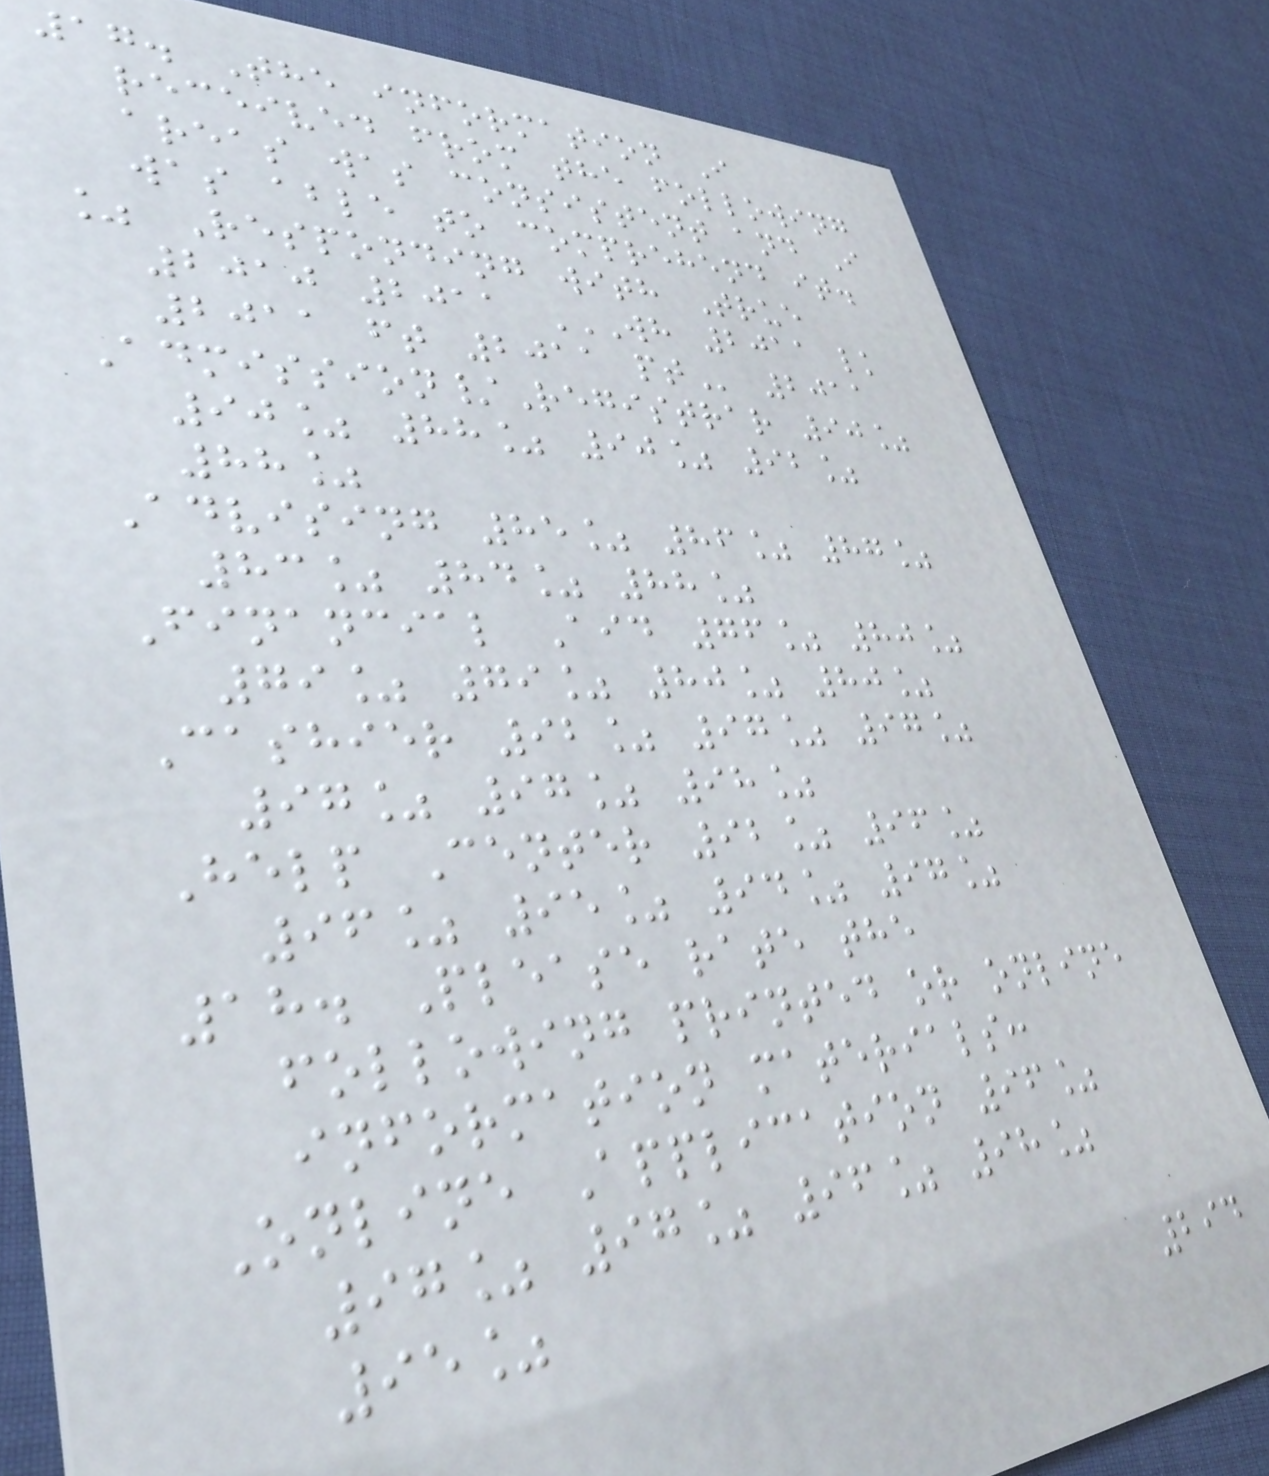17. The information I
received from the following
areas was consistent and I
was able to comprehend it.
% Responding with True
2010 2011 WH 2011 LK
2011 FT 2011 PT 2011
Admission/Registrar 90%
90% 88% 90% 92%
88%
Advising 85% 86% 87%
83% 84% 88%
Financial Aid 76% 80%
79% 79% 80% 80%
Cashier 92% 97% 97%
97% 97% 98%
Help Center 92% 96%
96% 95% 94% 97%
18. Please rate the
following printed or online
information materials:
Online Application 96%
97% 97% 96% 98%
95%
294
